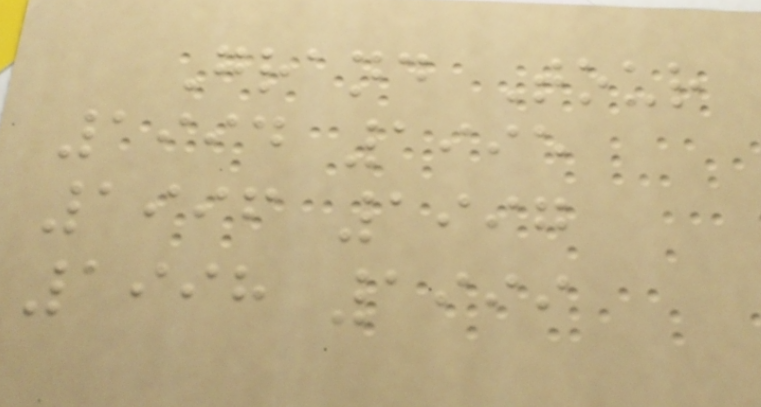Grand Tour
1994 1995
1996 1997
1998 1999
